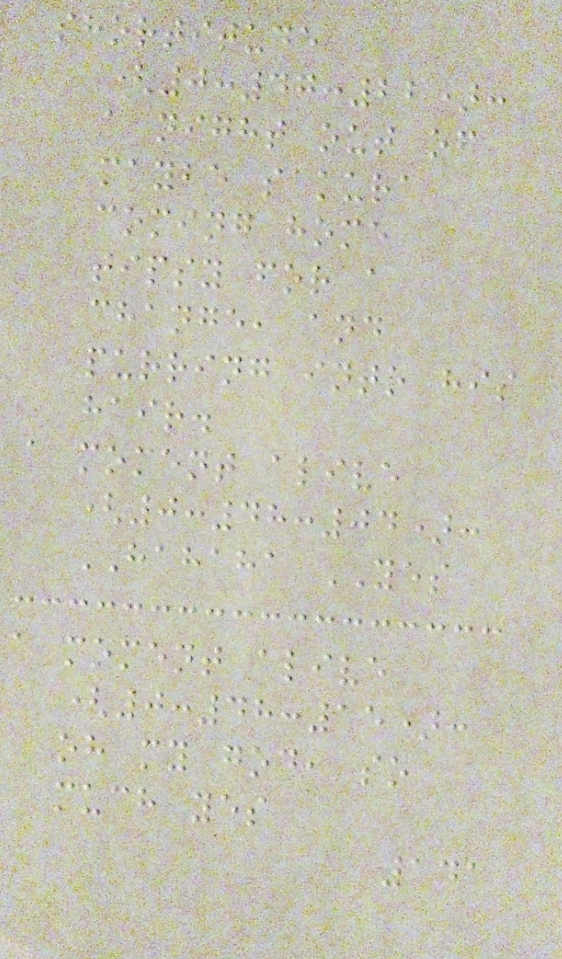shortitude
(0:47:22):
a night out of
maybe sakura
coming home
tipsy for a
change, and
purring into his
hair.
a moment alive
(0:48:04):
HAHAHA YES
a moment alive
(0:48:15):
oh my god, so
much yes
141
